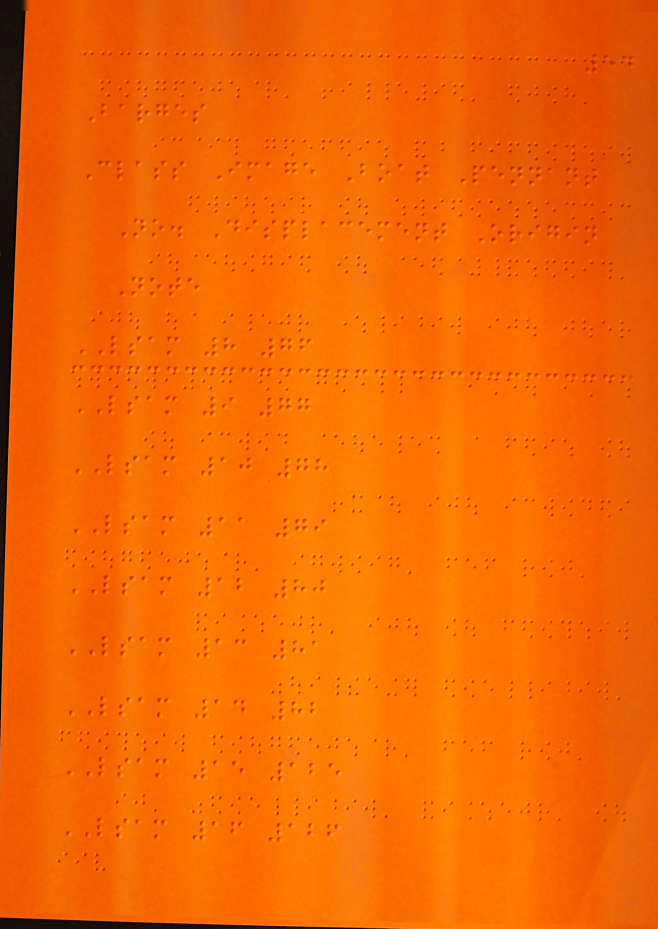54
Barges
Class Image Boat Pennant
No. Displacement Origin
Note
LSAM 8 76
LSAM 9 77
LSAM 10 78
LSAM 11 79
LSAM 12 80
LSAM 13 81
LSAM 14 82
LSAM 15 125
LSAM 16 126
